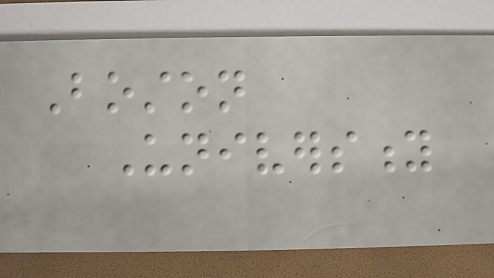Boston
University
